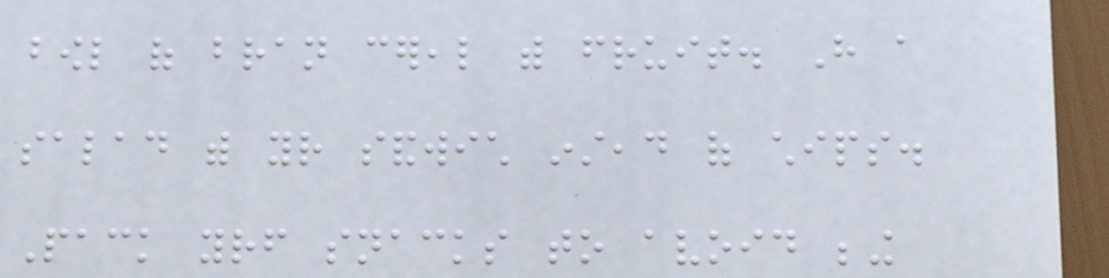bowl of bran cereal with fruit. Have a
salad with your sandwich instead of chips.
Pack yourself snacks to avoid being
